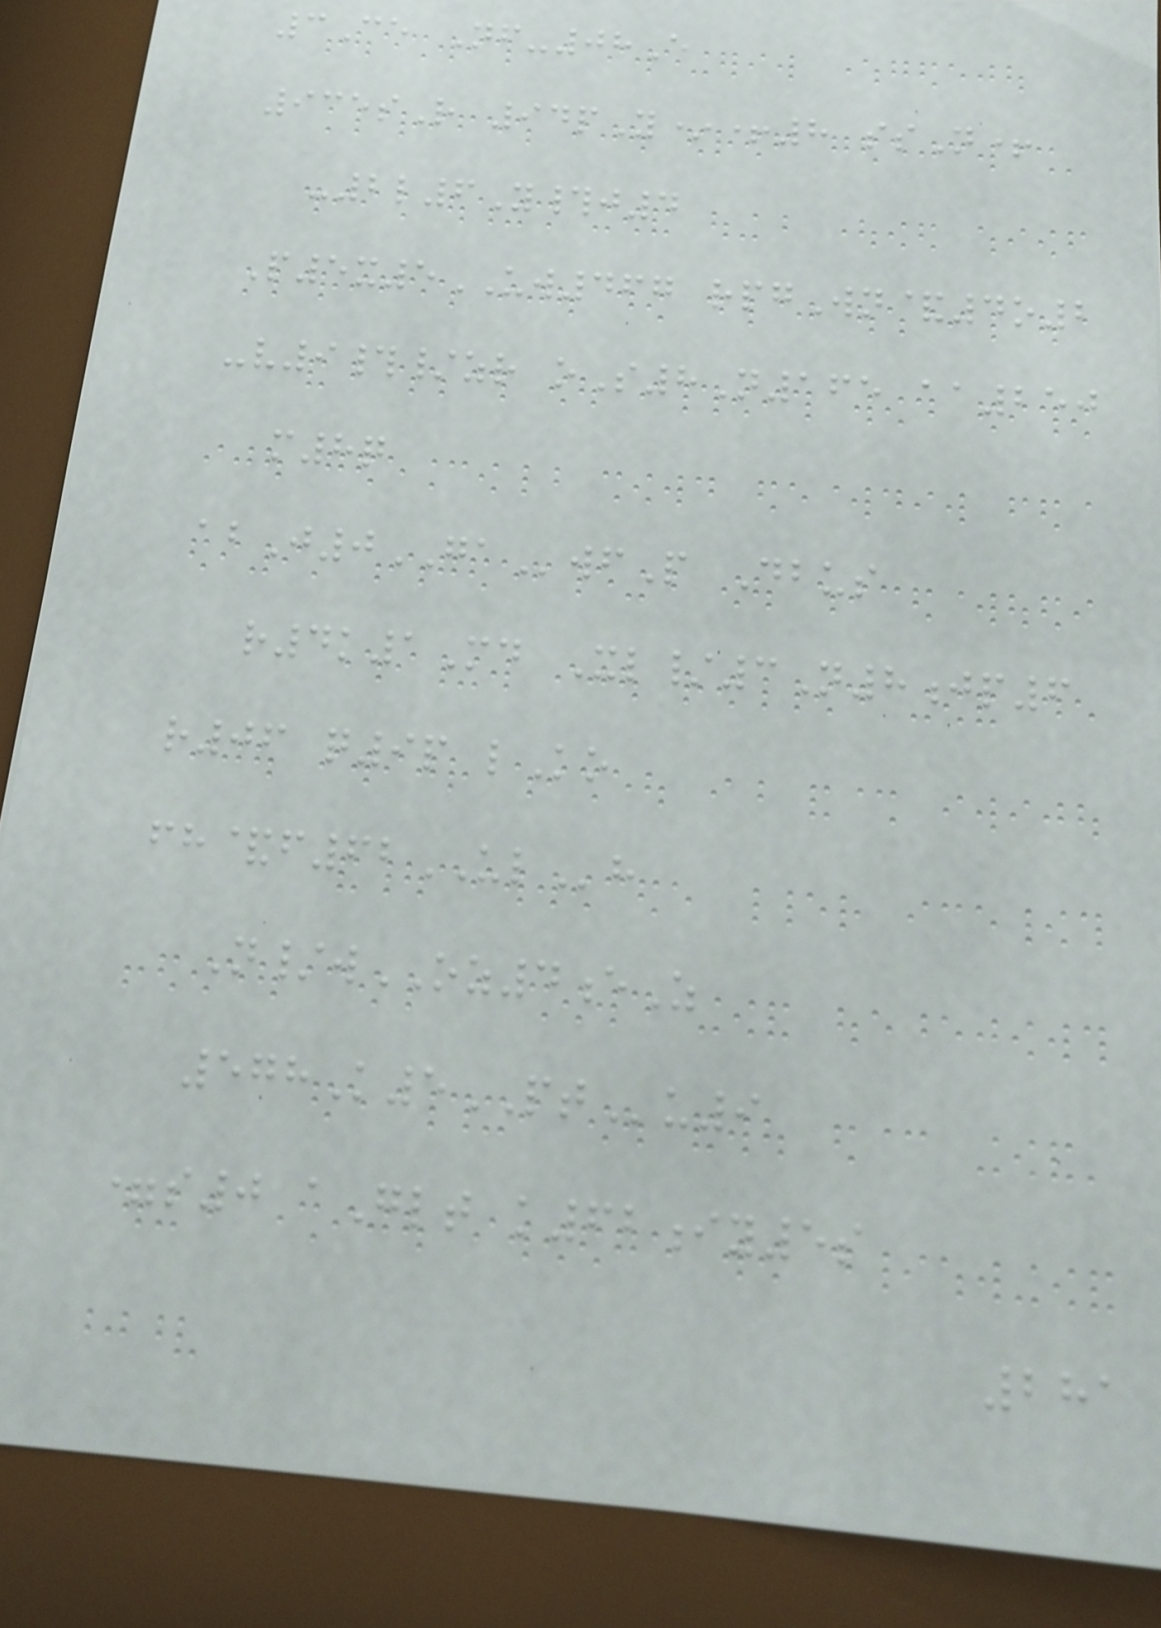3Ce Nf-08E
935sR 94pY*+8 ssN+
-2l6Y#j4
P5x5UW467 rpgWn&4o2
-v9#/zr oS8N165 aa250
m8q
abJ0GAwfP Dbus
r4k1Md Xl/3N8jp6
r06 q9p lKo
fh&f62ULh
N/wOZ4eZ
578K5PTu9
=s0 aGlt k62iy5s
281
